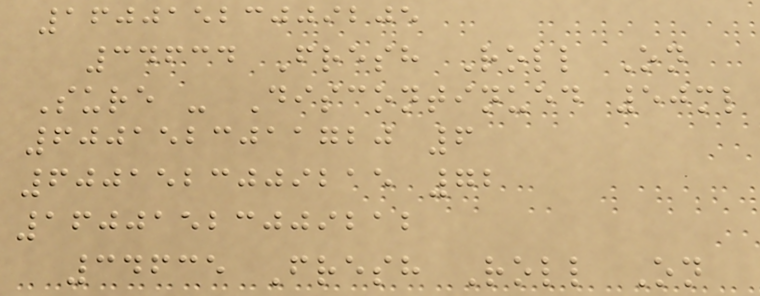16001523009205
34634 Fresh Roll On
Sure - Discontinued 50ml
6001523011720 6
6001523009215 72
16001523009212
34635 Fresh Roll On
